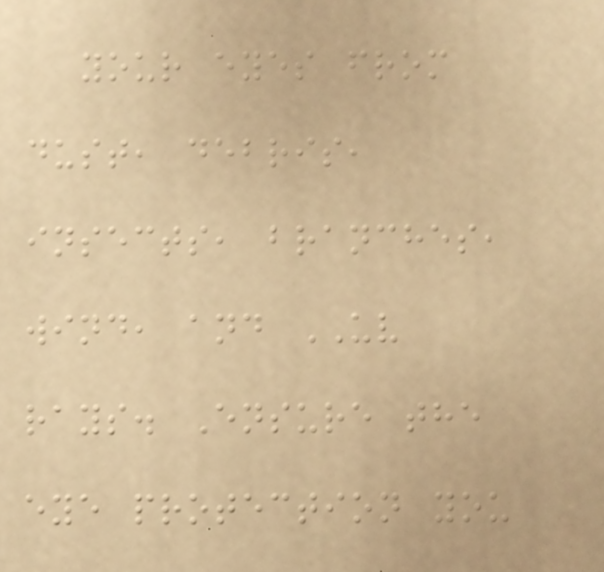your eyes from
dust, debris,
insects, branches,
wind, and UV
rays. Ensure the
eye protection you
